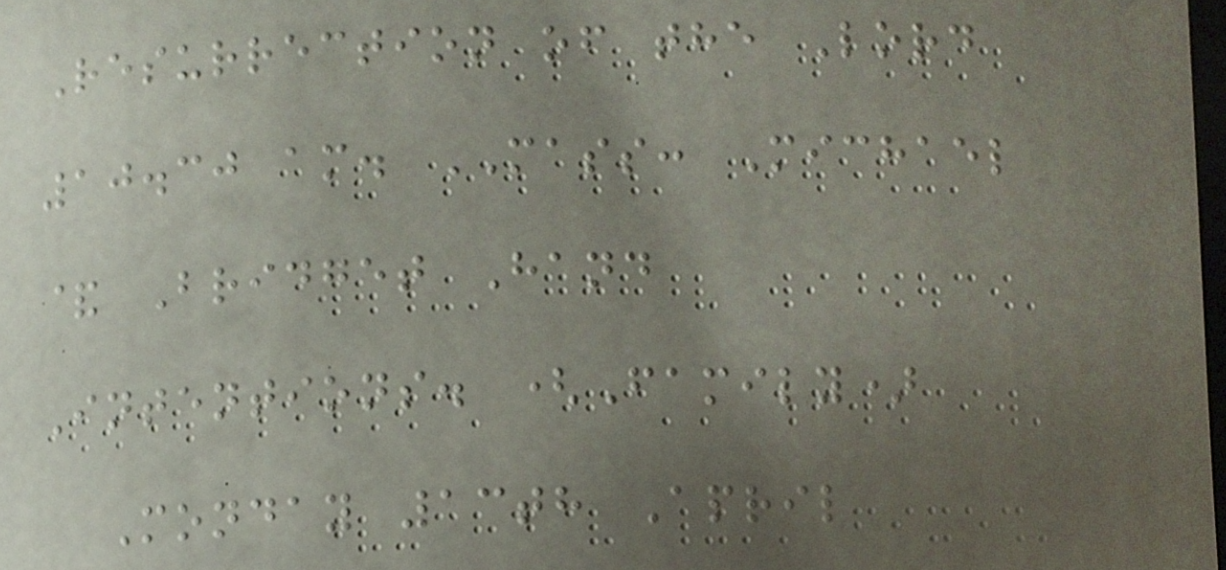Resurrection of the Lord
10.30 am. MASS: Michael
& Bridget Hand
Intentions. (Family)
Monday 13th April
